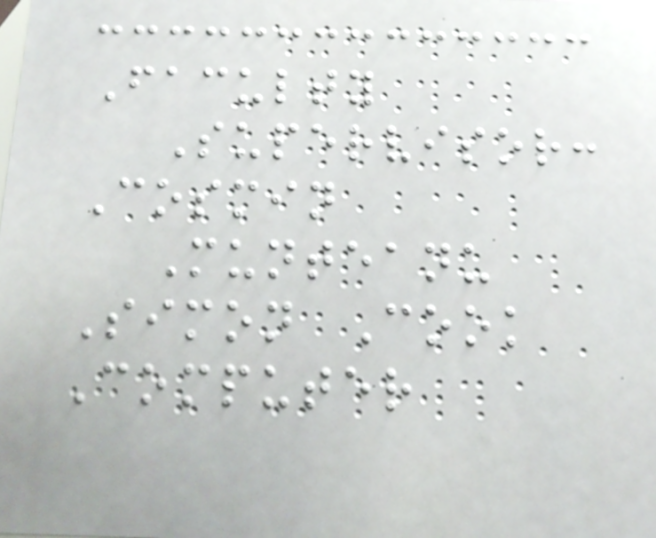Faculty
Supervisor:
Cosmin
Munteanu
Simon Cook
Computer
